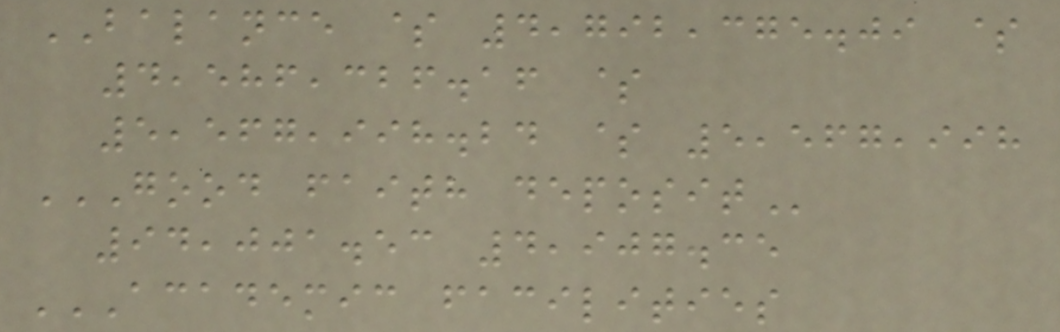BALANCE $ 4,792,375.09 $
4,586,326.16 $
5,567,998.24 $ 5,567,998
GOOD FAITH DEPOSIT
94,001.53 4,907.35
ACADEMIC FACILITIES
